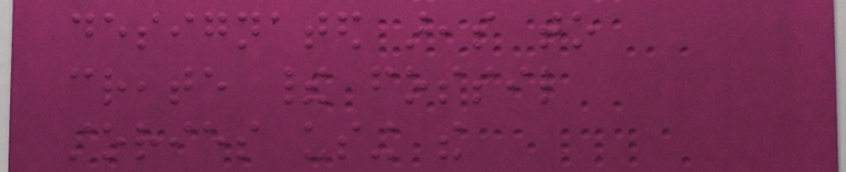designated areas to
create their fossil
stories using the
